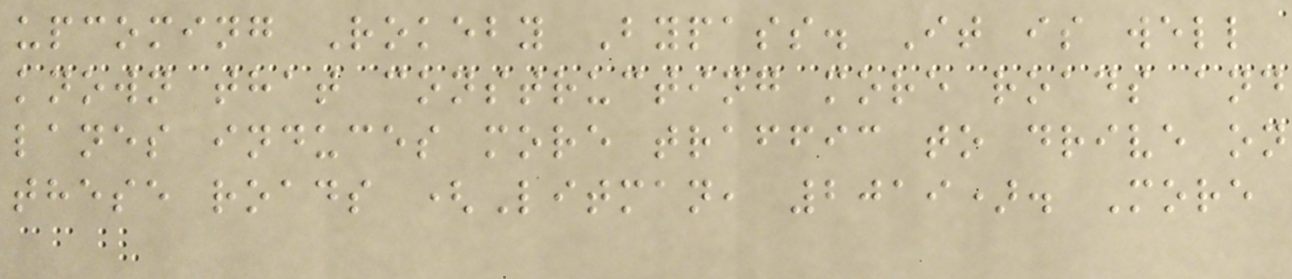upcoming Rokeby Bypass. It is well
known that constructing more roads and
lanes induces more traffic to drive on
these roads (Litman, 2019). More
